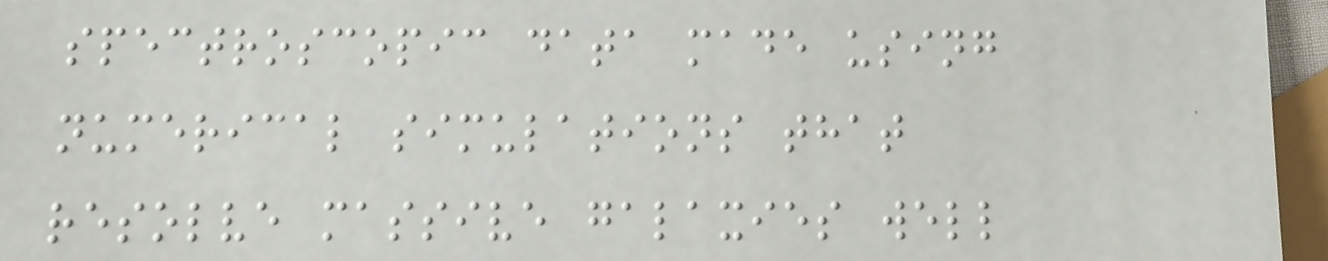spectroscopic data made using
numerical simulations that
resolve massive galaxies well
